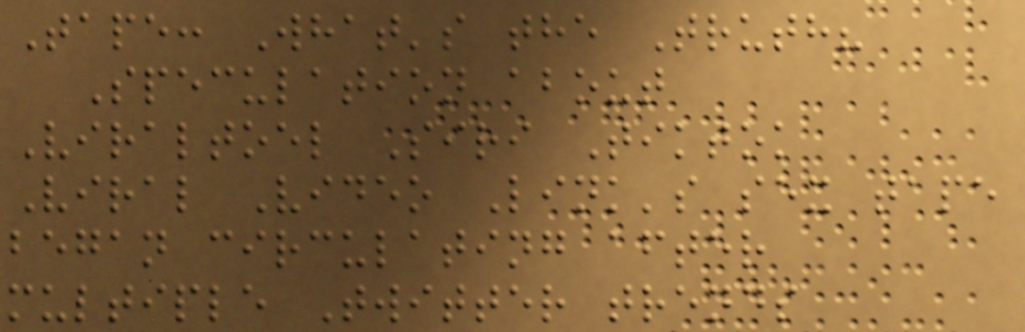Tape: What's the Truth?
Speculation about
Viraltoel Siri Tiktok
Viral Video Link's sex tape
began circulating after
multiple Twitter trends
